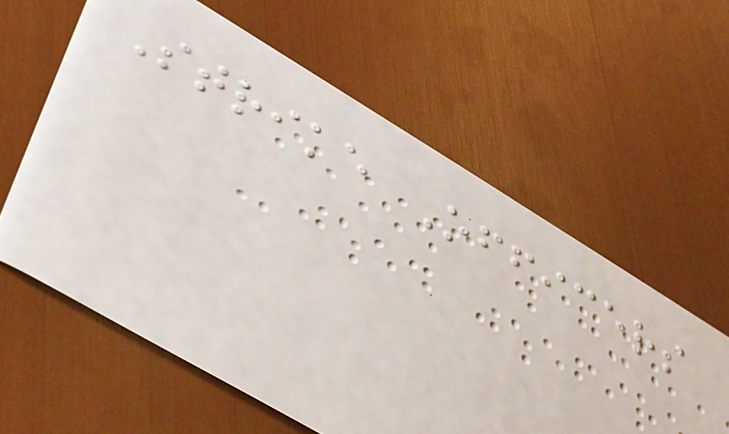Strike Officers
